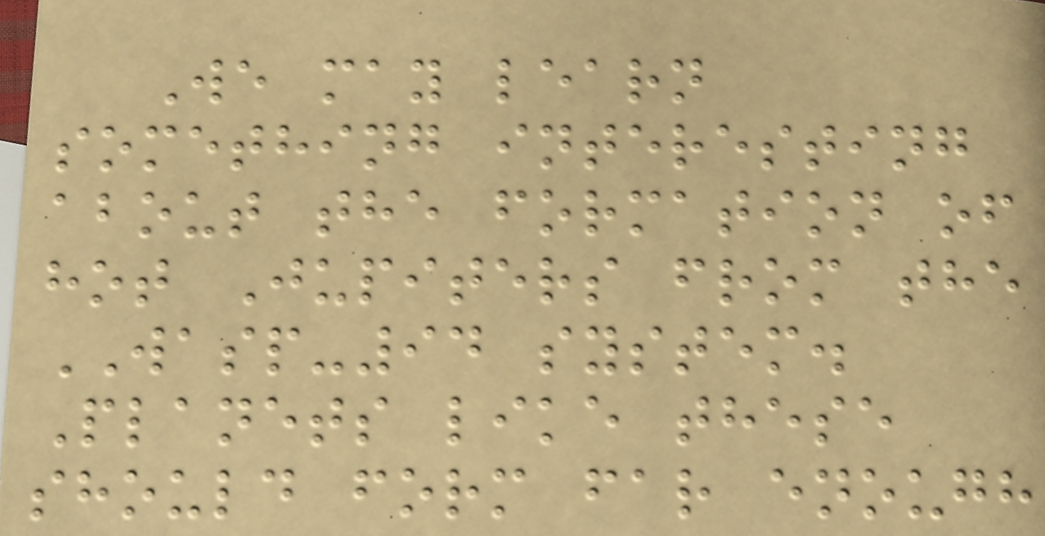We may learn
something interesting
about the formation of
hot Jupiters from the
WASP-94 system.
Planets like these
should form far enough
